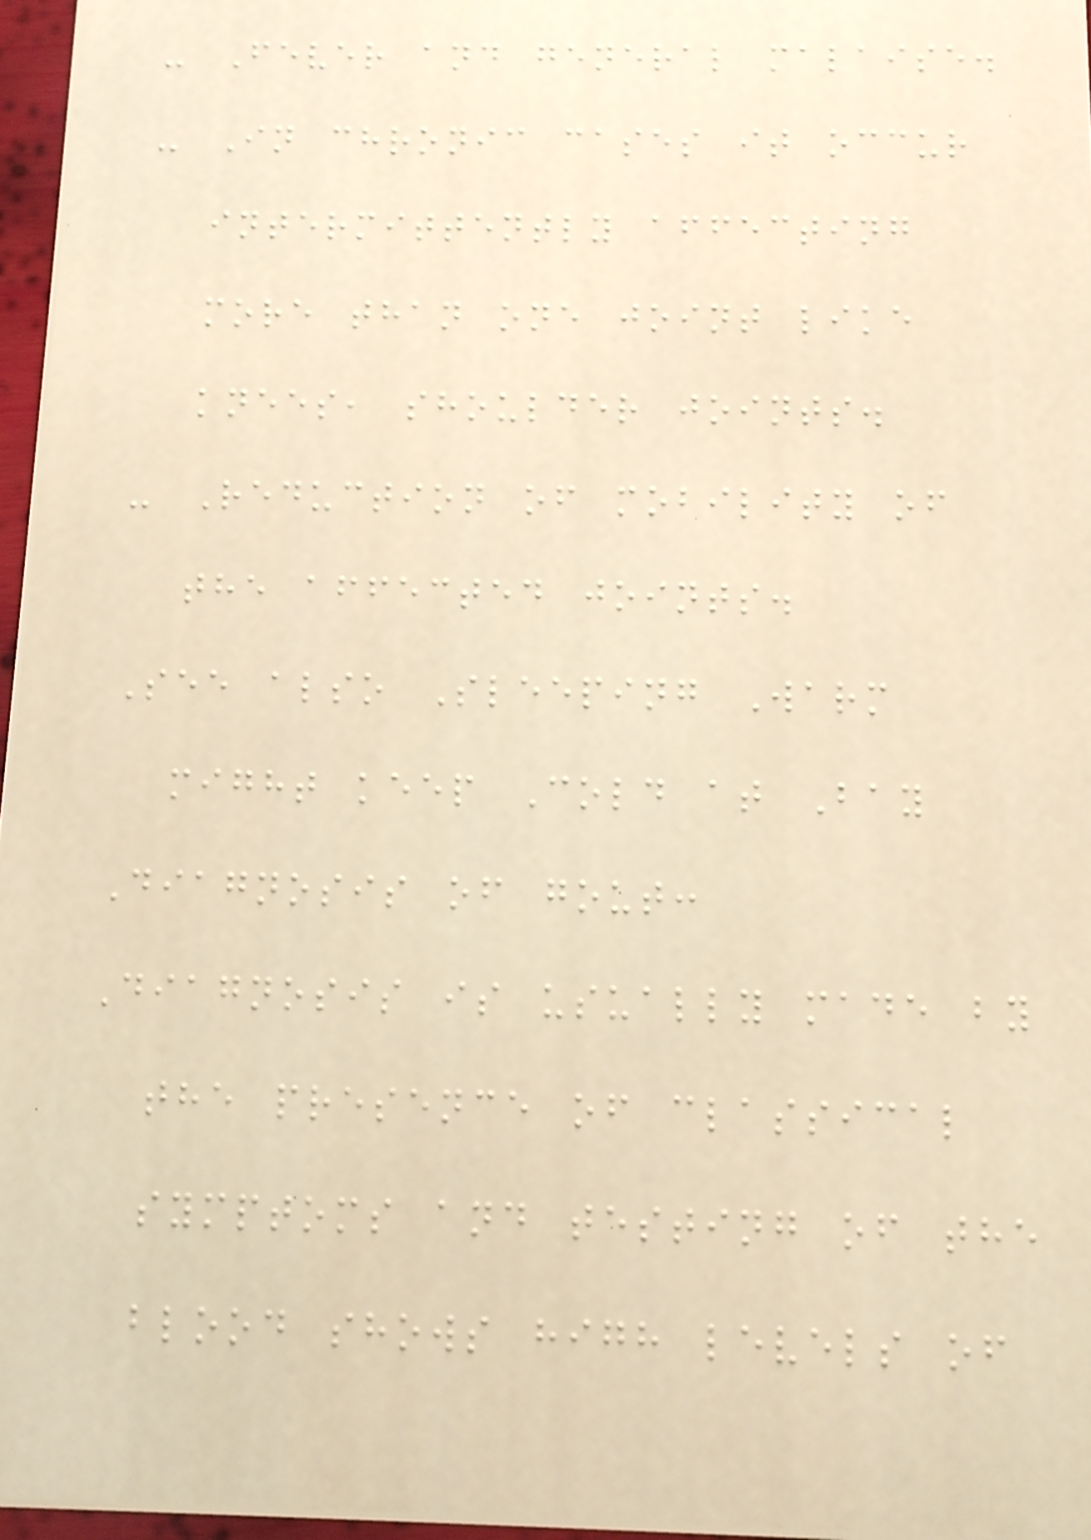- Fever and general malaise.
- In chronic cases it occur
intermittently affecting
more than one joint like
knees, shoulder joints.
- Reduction of mobility of
the affected joints.
See also Sleeping Warm
might keep Cold at Bay
Diagnosis of gout:
Diagnosis is usually made by
the presence of classical
symptoms and testing of the
blood shows high levels of
